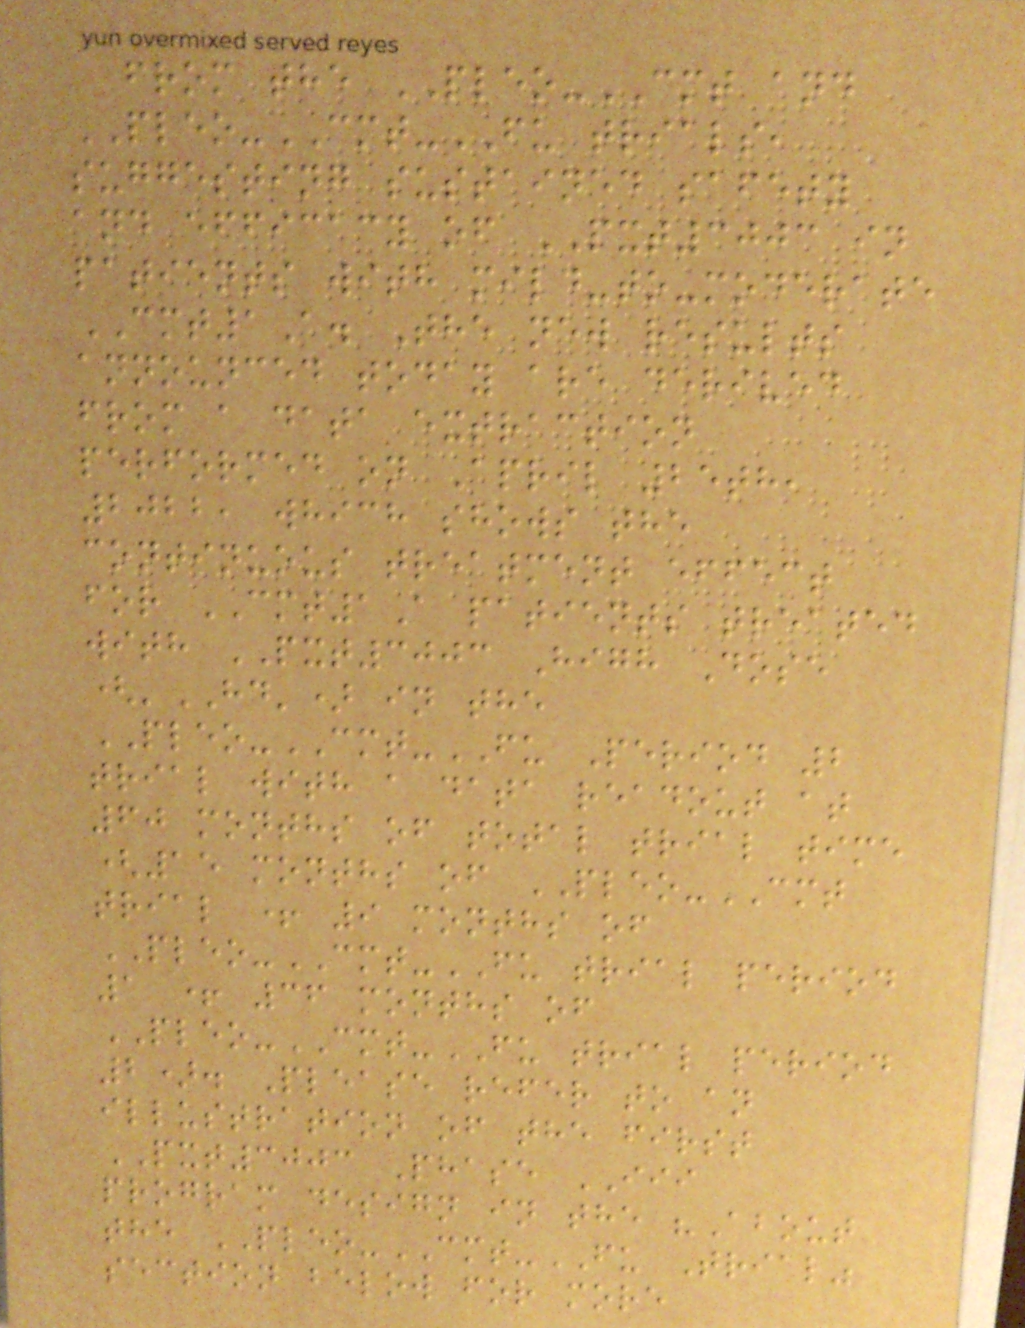from the PLEO-CMT and
PLEO-CMT-FU trials,
suggesting sustained safety
and efficacy of PXT3003 in
patients with mild-to-moderate
CMT1A. The new results
announced today are derived
from a data extraction
performed on April 25th,
2022, which shows the
continuous treatment effect
for CMT1A patients treated
with PXT3003 High Dose
('HD') in the
PLEO-CMT-FU Period 2
trial with a data readout at
60 months of total trial time
(15 months of PLEO-CMT
trial + 9 months of
PLEO-CMT-FU trial period
1 + 36 months of
PLEO-CMT-FU trial period
2). Please refer to an
illustration of the first
PXT3003 Phase III
program design in the "About
the PLEO-CMT-FU Trial"
section below for more
